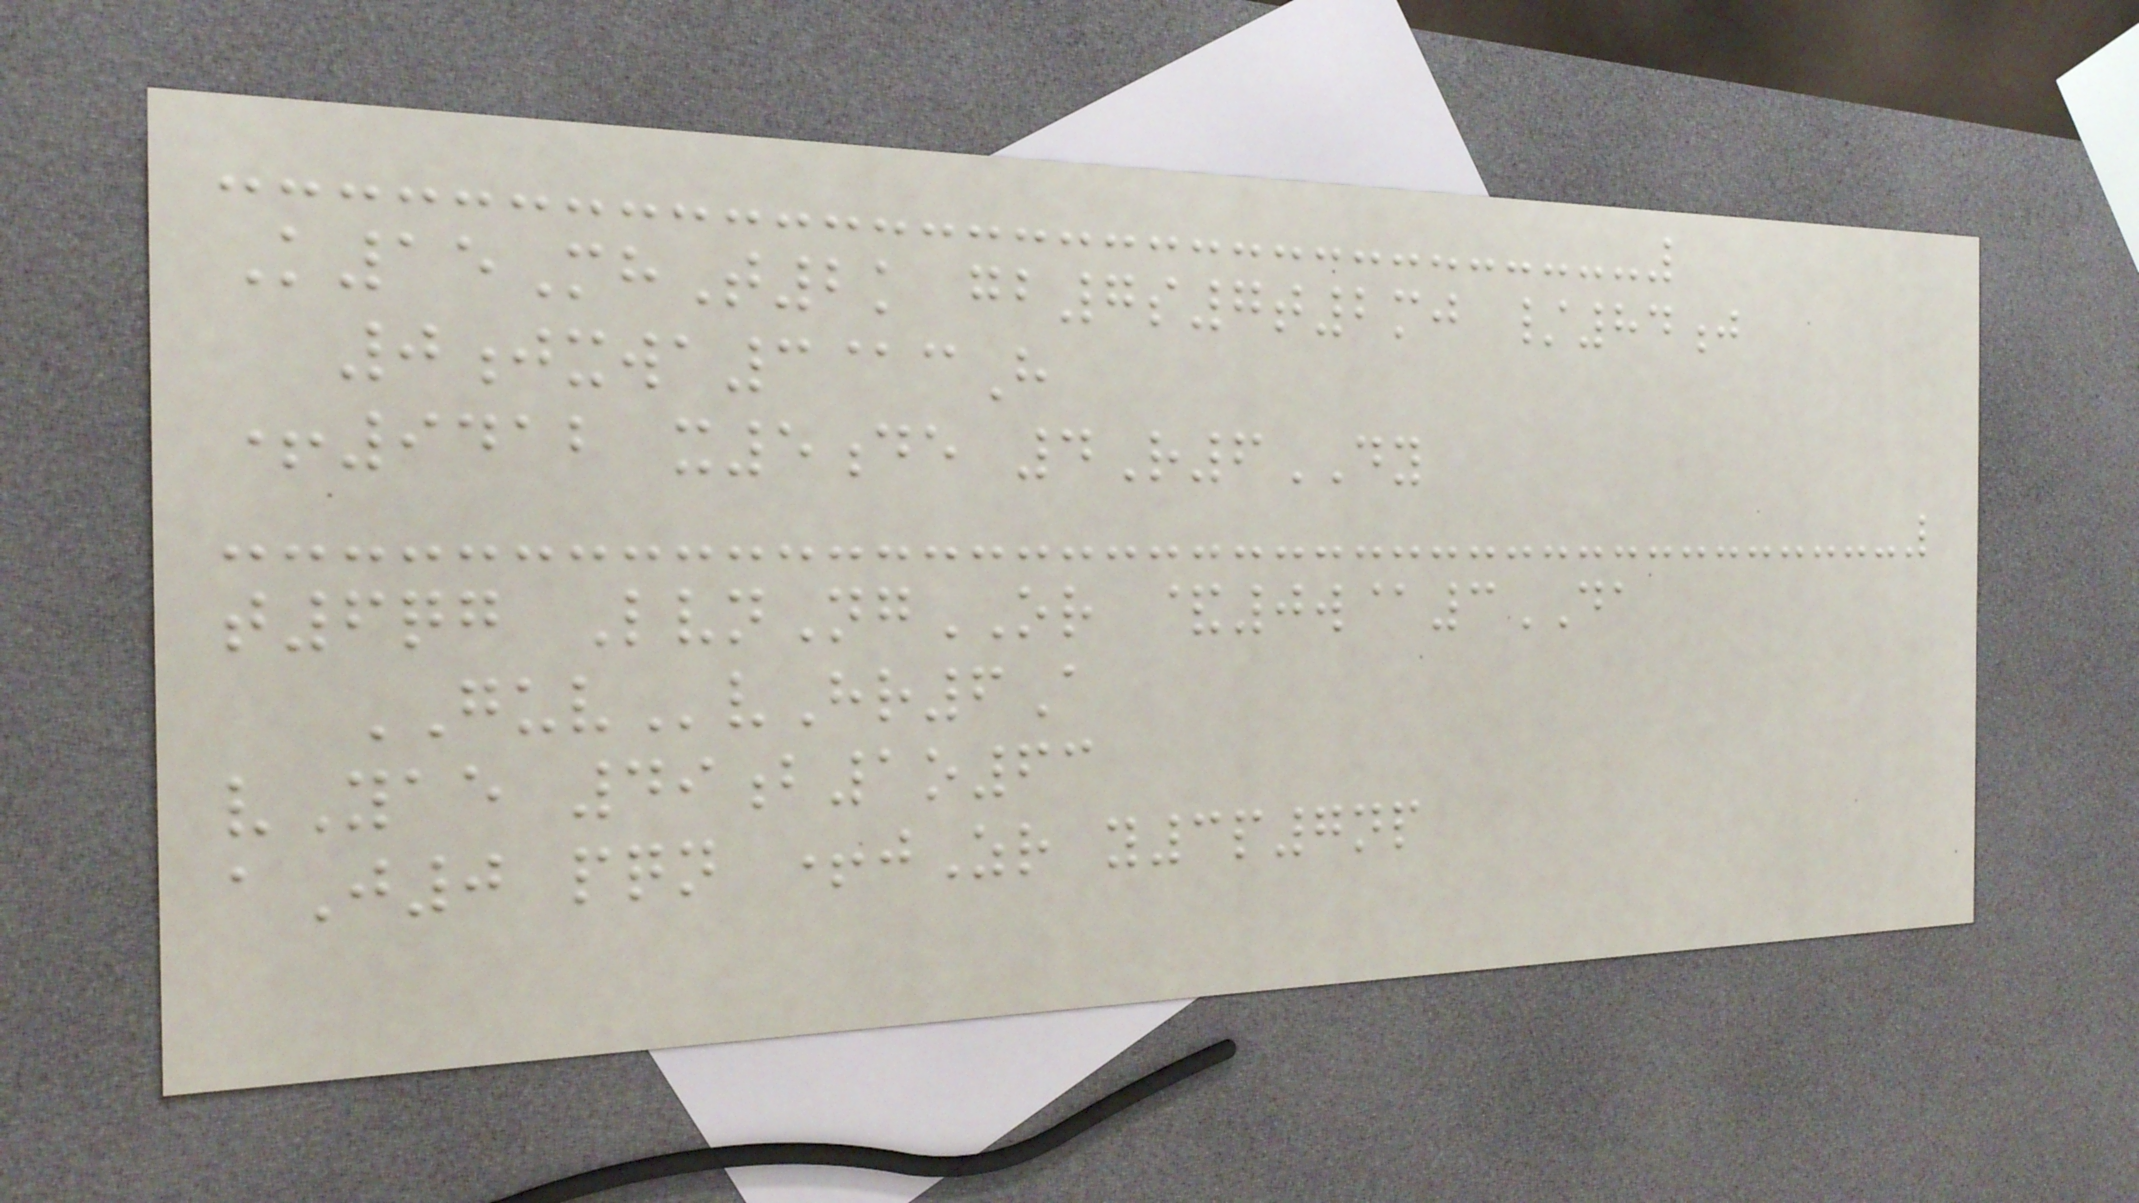K15MhT2k gb7s7t2mj /84j
0jxwa3@cH
+9412 x5de 4R6DY
t6qg LvnNgOR &0w@3DA
GUVvHr6A
vYae 49b1o63
aJ0 pqn +jZr y3p7np
